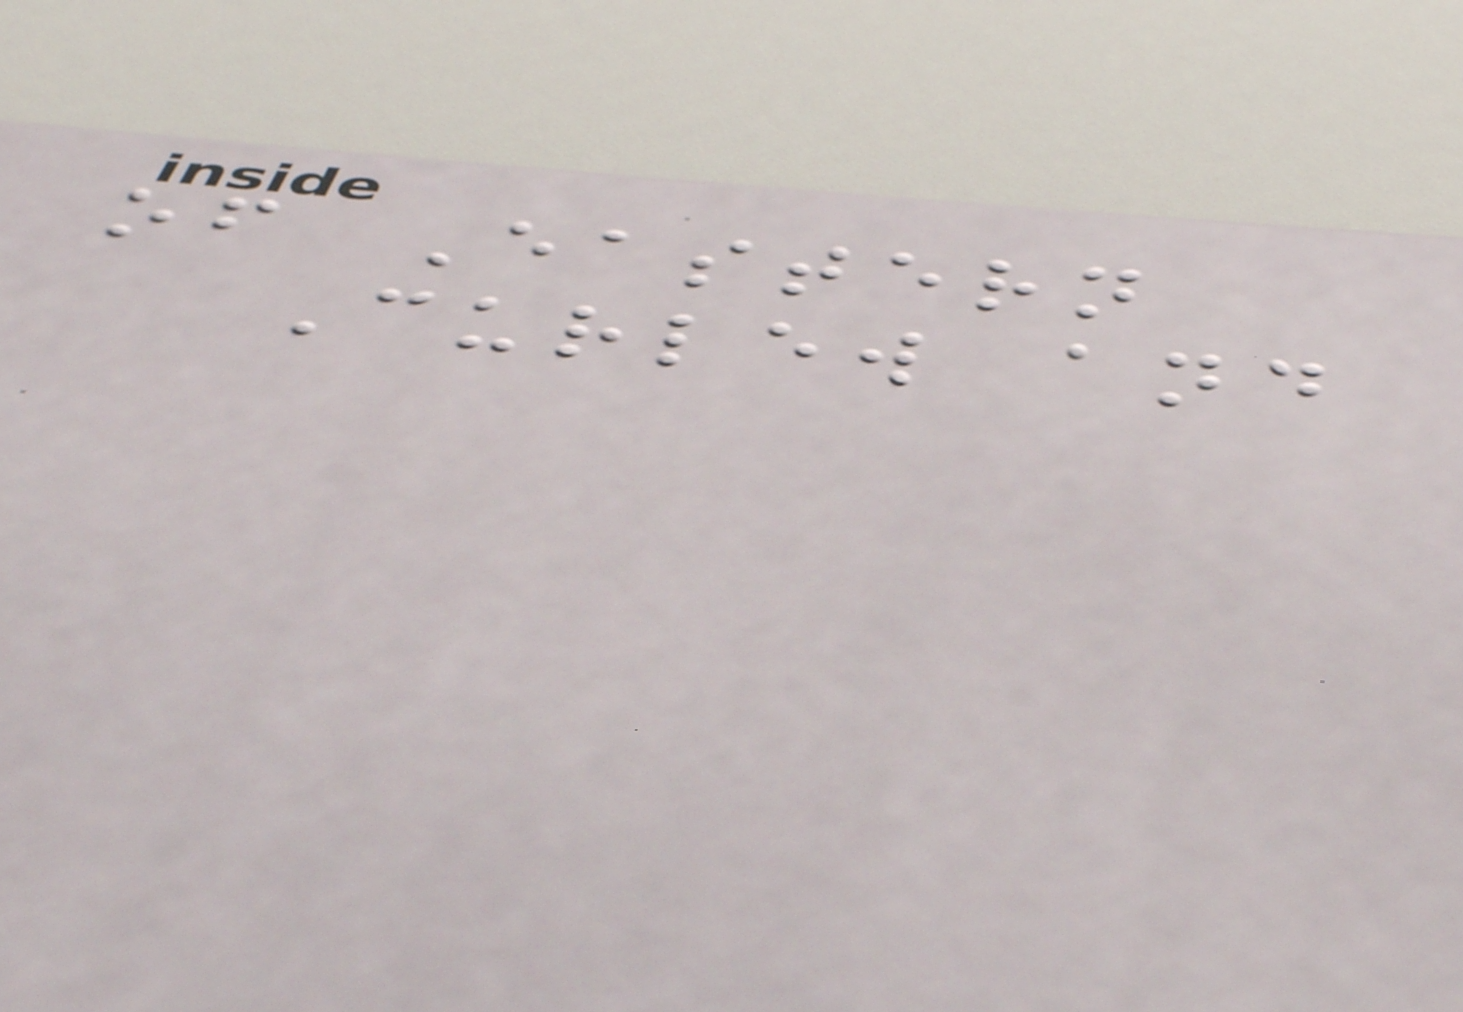of Eastern
Curlew and
